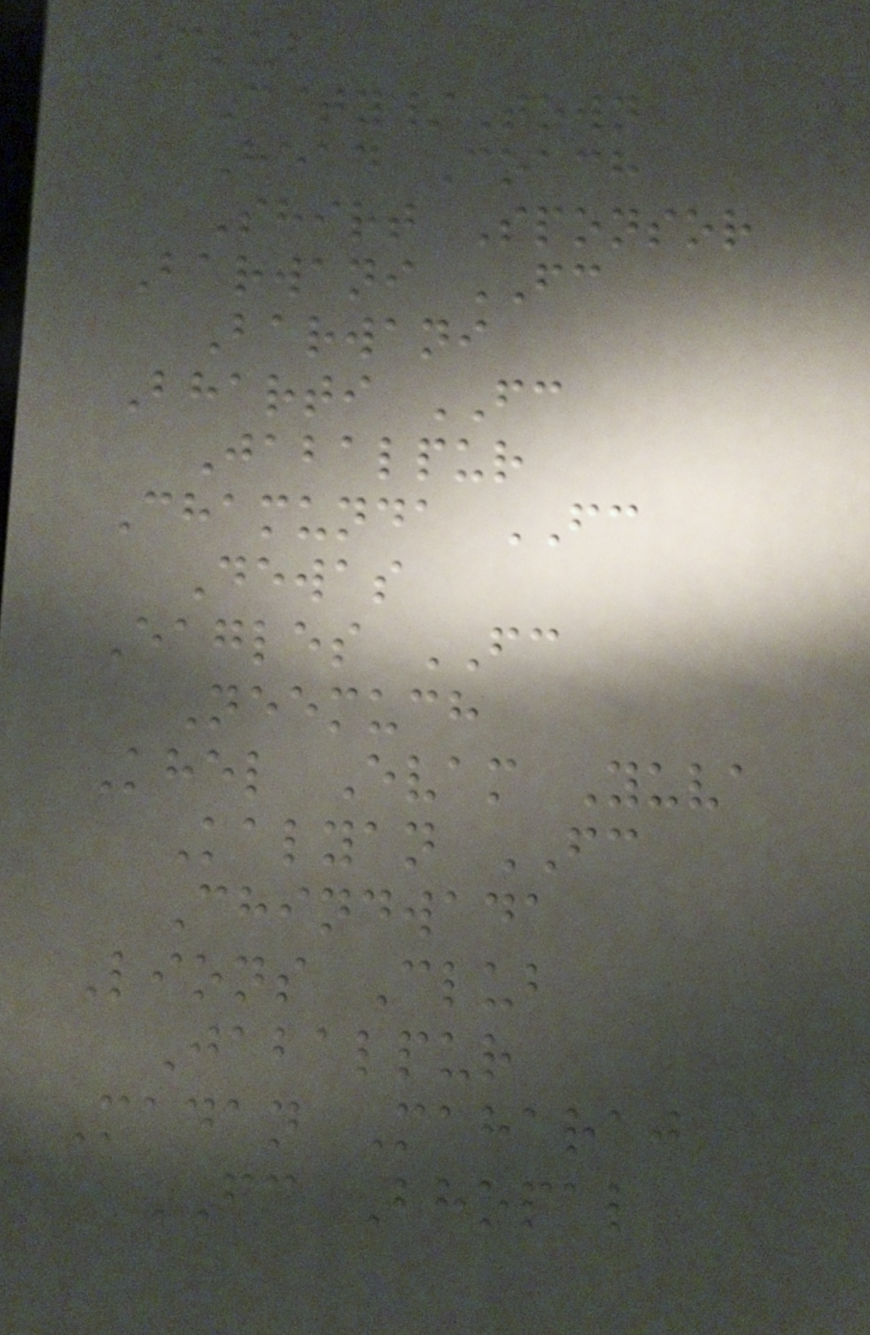Club
City/Town
Head Coach
Shirt Sponsor
Barwani FC
Barwani
Bharti FC
Jabalpur
Chamunda FC
Dewas
Eagles FC
Neemuch
Khel Evam Yuva
Kalyan FC
Chindwada
Lions Club
Jabalpur
Madan Maharaj
FC Bhopal
